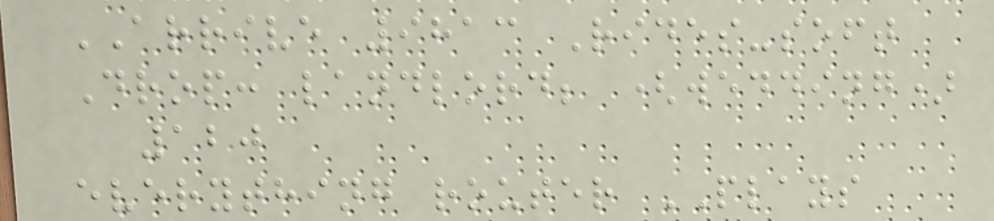ARRIVE 9813 Rides-soft
Drop: landlord; (wedding)
120
everything router PLAYS
